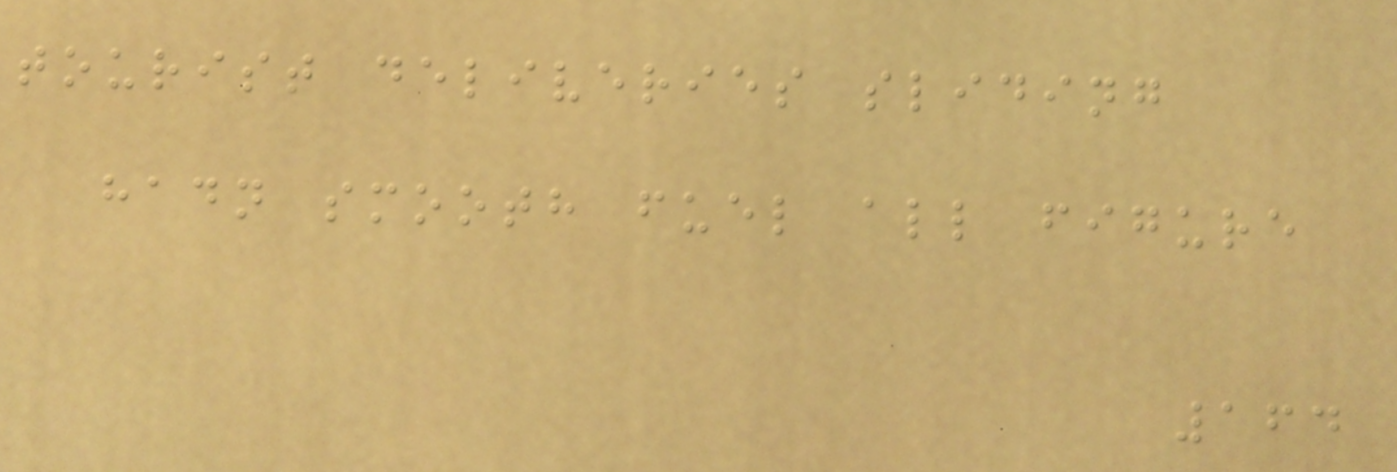tourist deliveries sliding
hadn smooth fuel all figure
164
